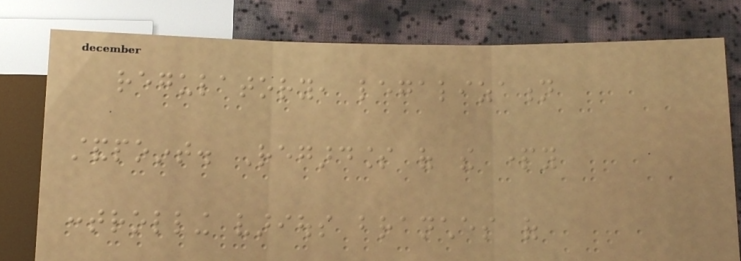regulatory, legalization
standpoint. Regardless of the party
controlling various branches of
